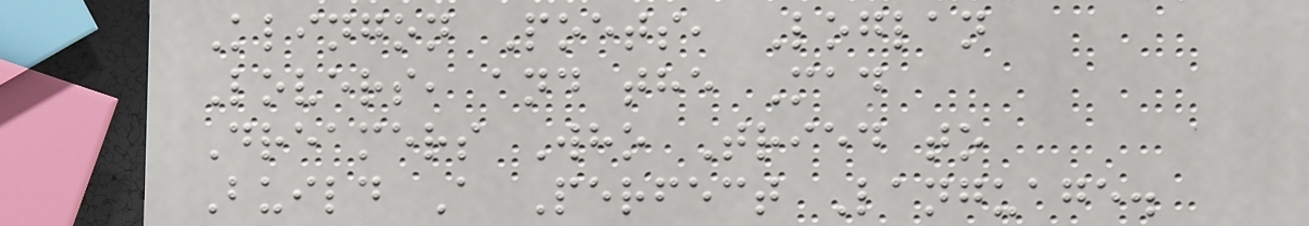Klingon Poets, Loglan
Lovers, and the Mad
Dreamers Who Tried to
Build A Perfect Language.
